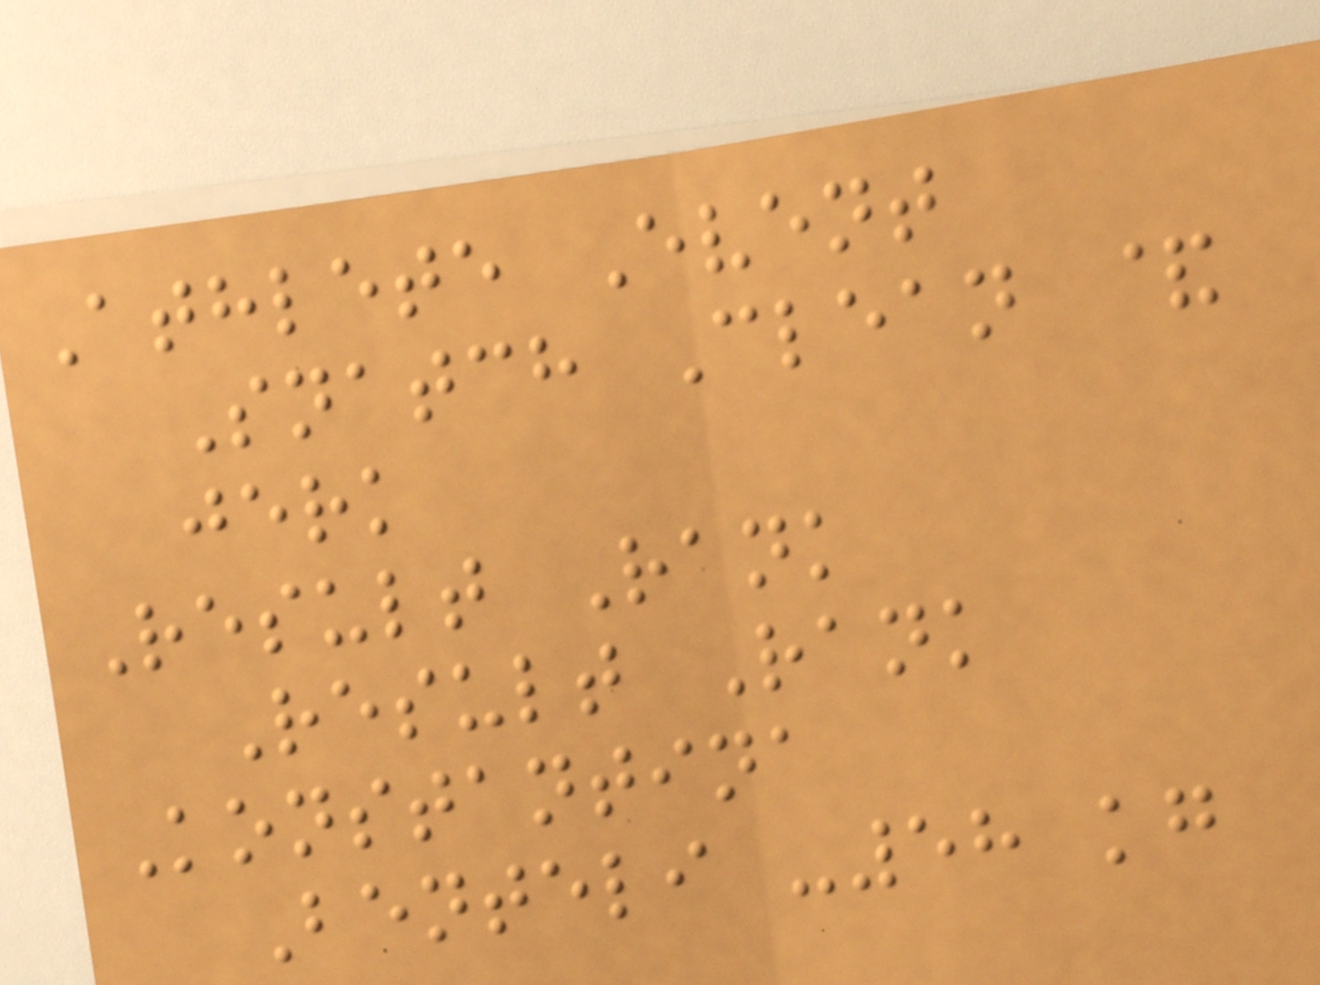Athlete Event
Snatch Clean &
jerk
Result Rank
Result Rank
Konstantina
Benteli -58 kg
